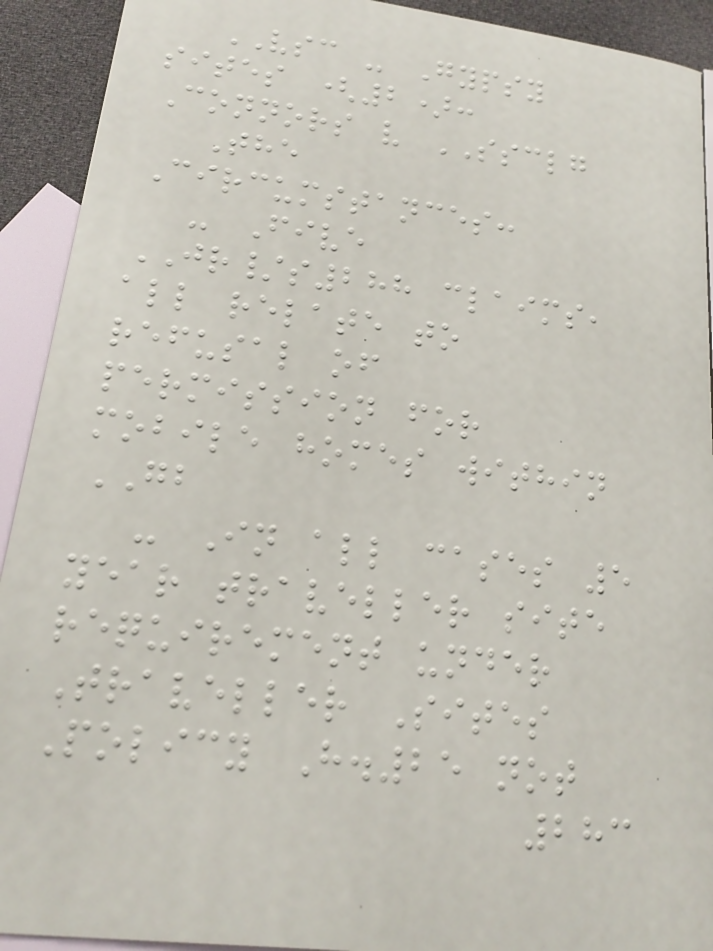VSC - Gypsy
sites (2):
Connors v SSCLG
The
Circumstances:
- Five
JR/s288 claims,
all relate to
refusal of
permission for
mobile homes within
GB
- In all cases 5
year traveller site
requirement under
Traveller Sites
Policy H.25 not
283
